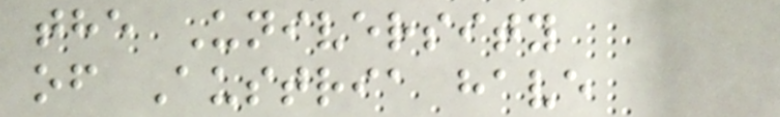the University
of Austria have
